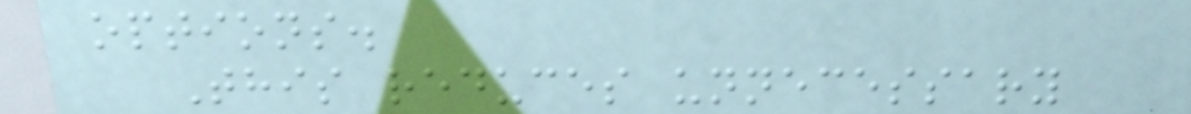options.
This reduces unnecessary
